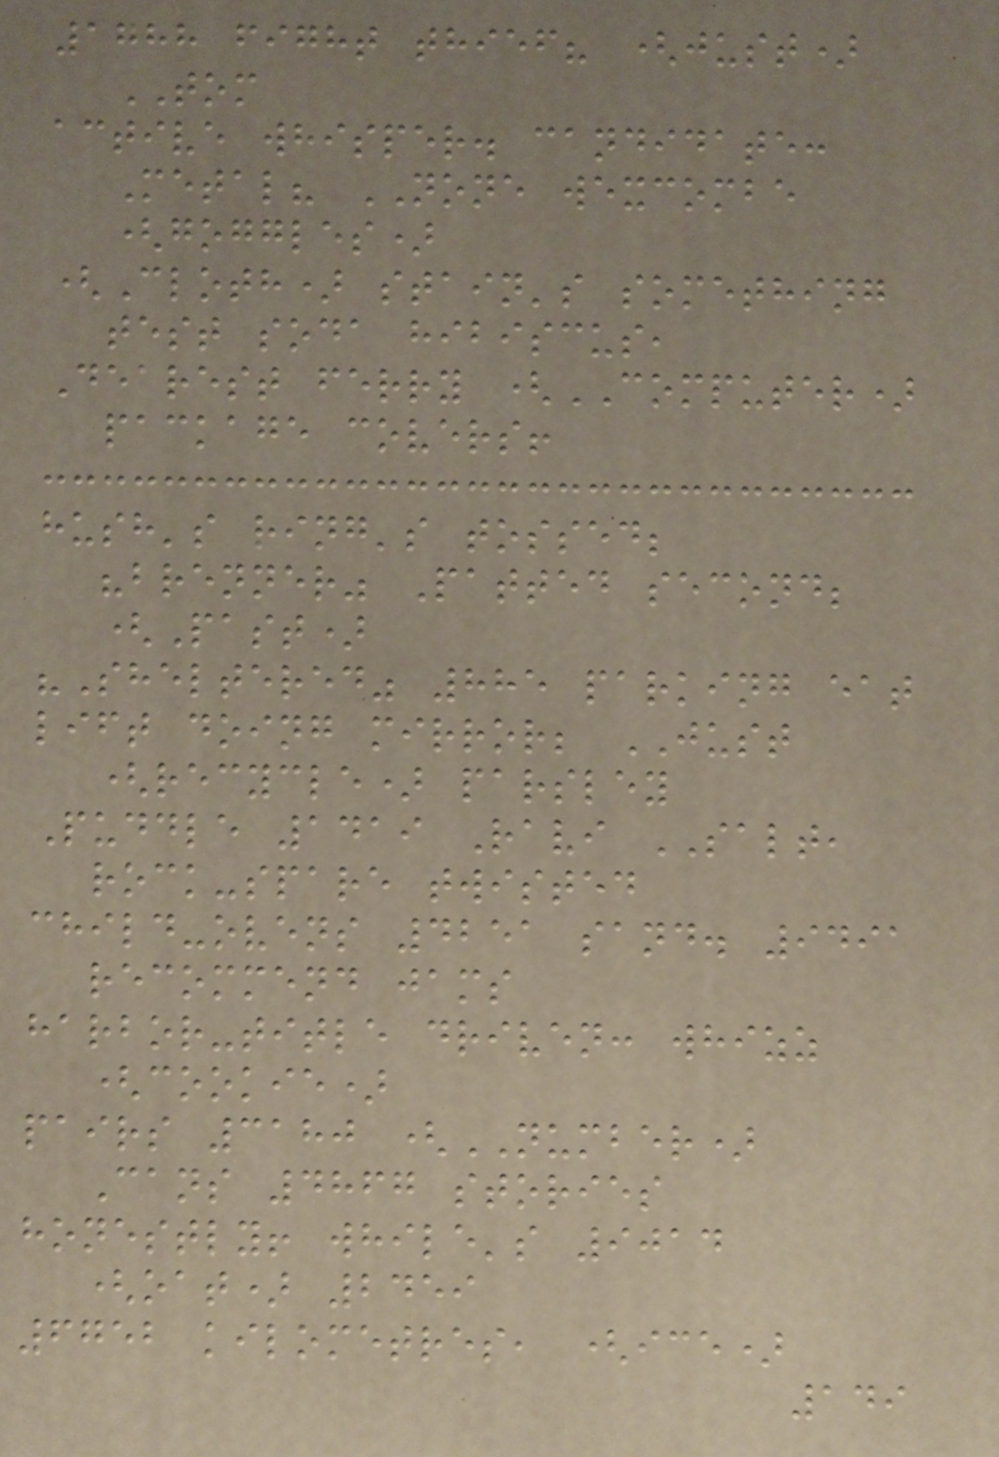1788 fight thief? (just)
TOM
active whisper. candidate:
Metal? NONE wexcombe
(goggles)
(Cloth) stain's something
test soda hibiscus,
Dearest ferry (COMPUTER)
package covers!
hush's ring's tossed;
"brenner" Patted second;
(Past)
"Sheltered" 885 parking eat
lift doing mirror; JUST
(recycle) parsley
Puddle 1419 Ravi SALT,
rock-spare twisted
child-ovens 4251 sand. 9491
recommend jams
harbor-title driven: whizz
(cookie)
pairs 3180 (NUMBER)
Cans 4867 stories
honestly! while's 9014
(oat) 2459
6752 kilometres, (ice)
149
